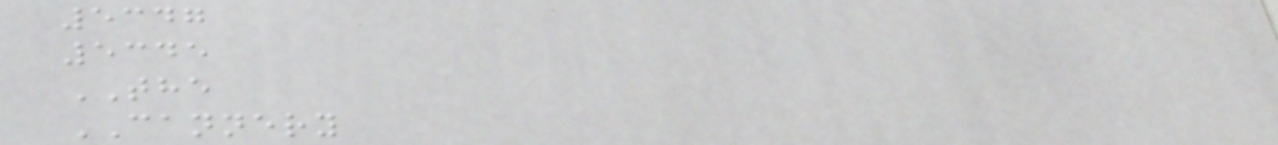5347
5345
THE
CANNERY
